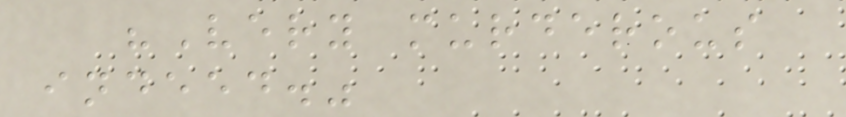"Very murderous
indeed."
